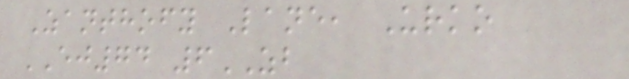Zanthofy Lane, Urko
EJ74 6ZB
